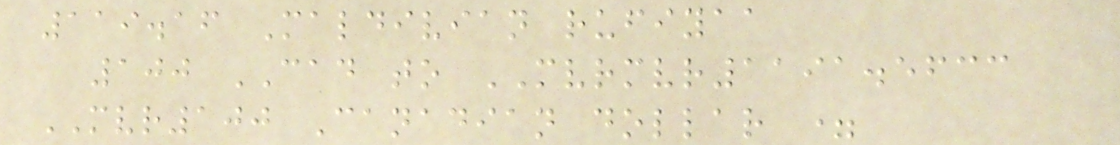119.16 Maldivian rufiyaa
100 CAD to MVRMVR1191.5633
MVR100 Canadian dollar =
